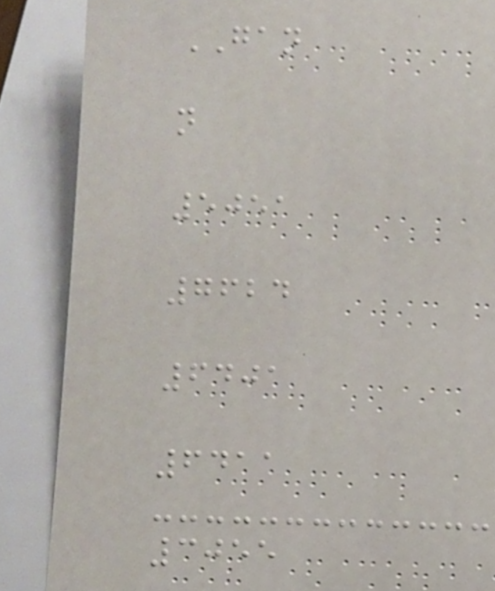GAN
n
5051
7624
6401
6411
3055
